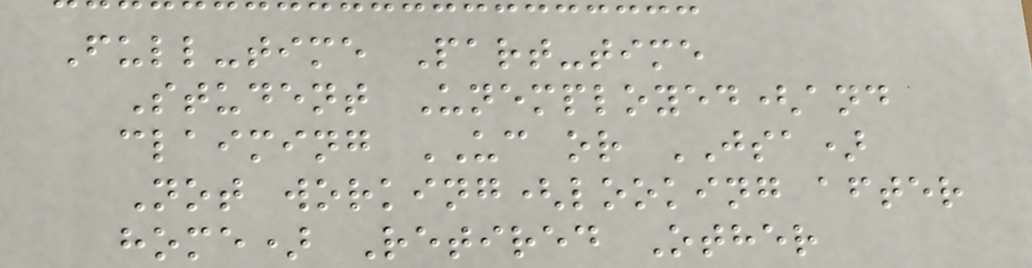Full-time Part-time
Student Unemployed(and
claiming UC or JSA)
Not working(looking after
home) Retired Other
